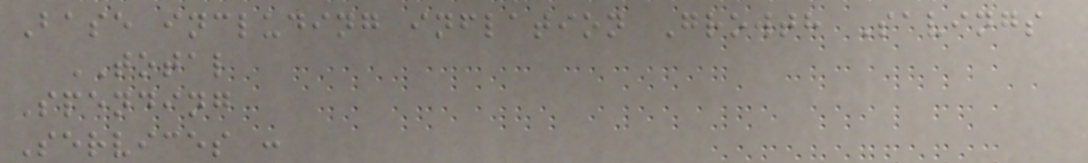Base including inflation Growth Savings
TOTAL
Spending
Services :
